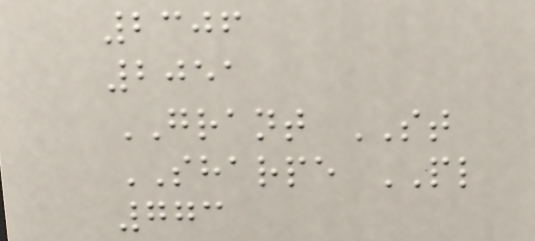2306
2051
GRANT ST
SHARPE PL
773
